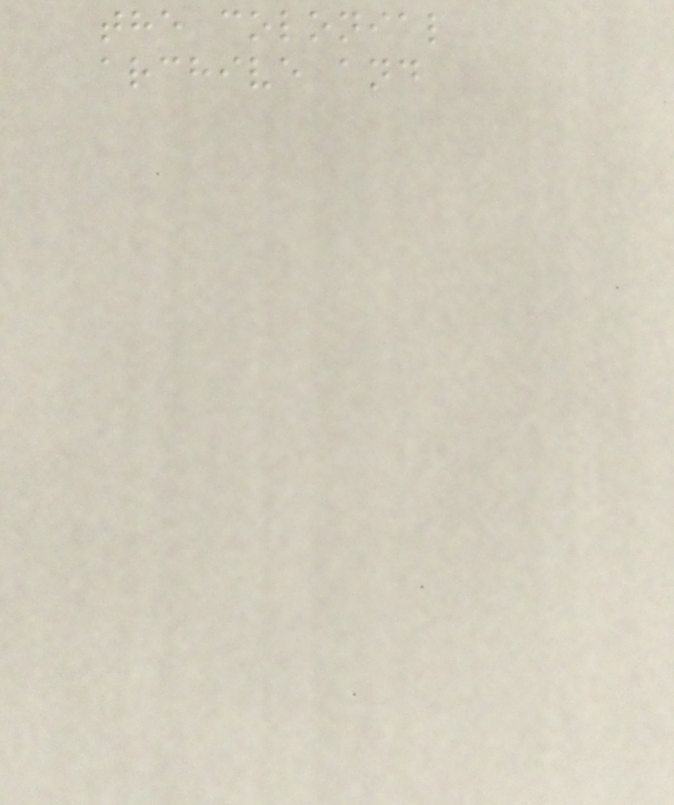the colonial
archive and
